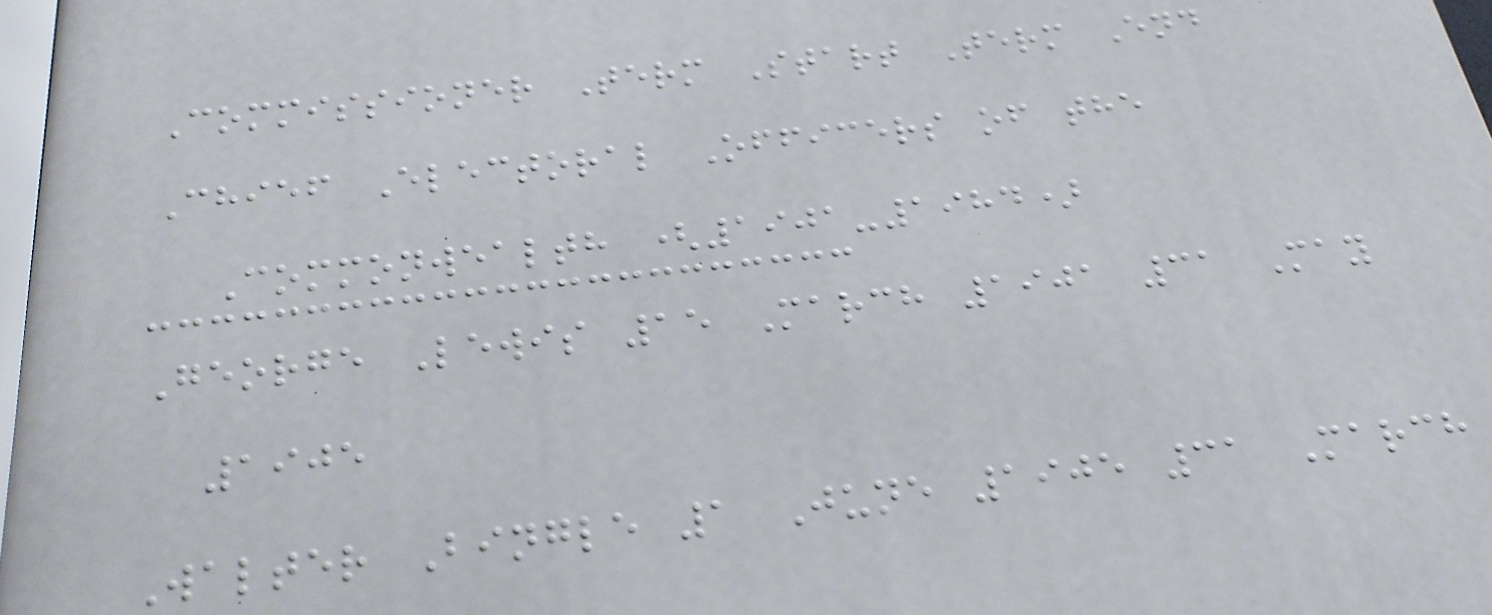Commissioner Term Start Term End
Chief Electoral Officers of the
Commonwealth (1901-1984)
George Lewis 15 March 1901 31 May
1905
Walter Bingle 1 June 1905 31 March
